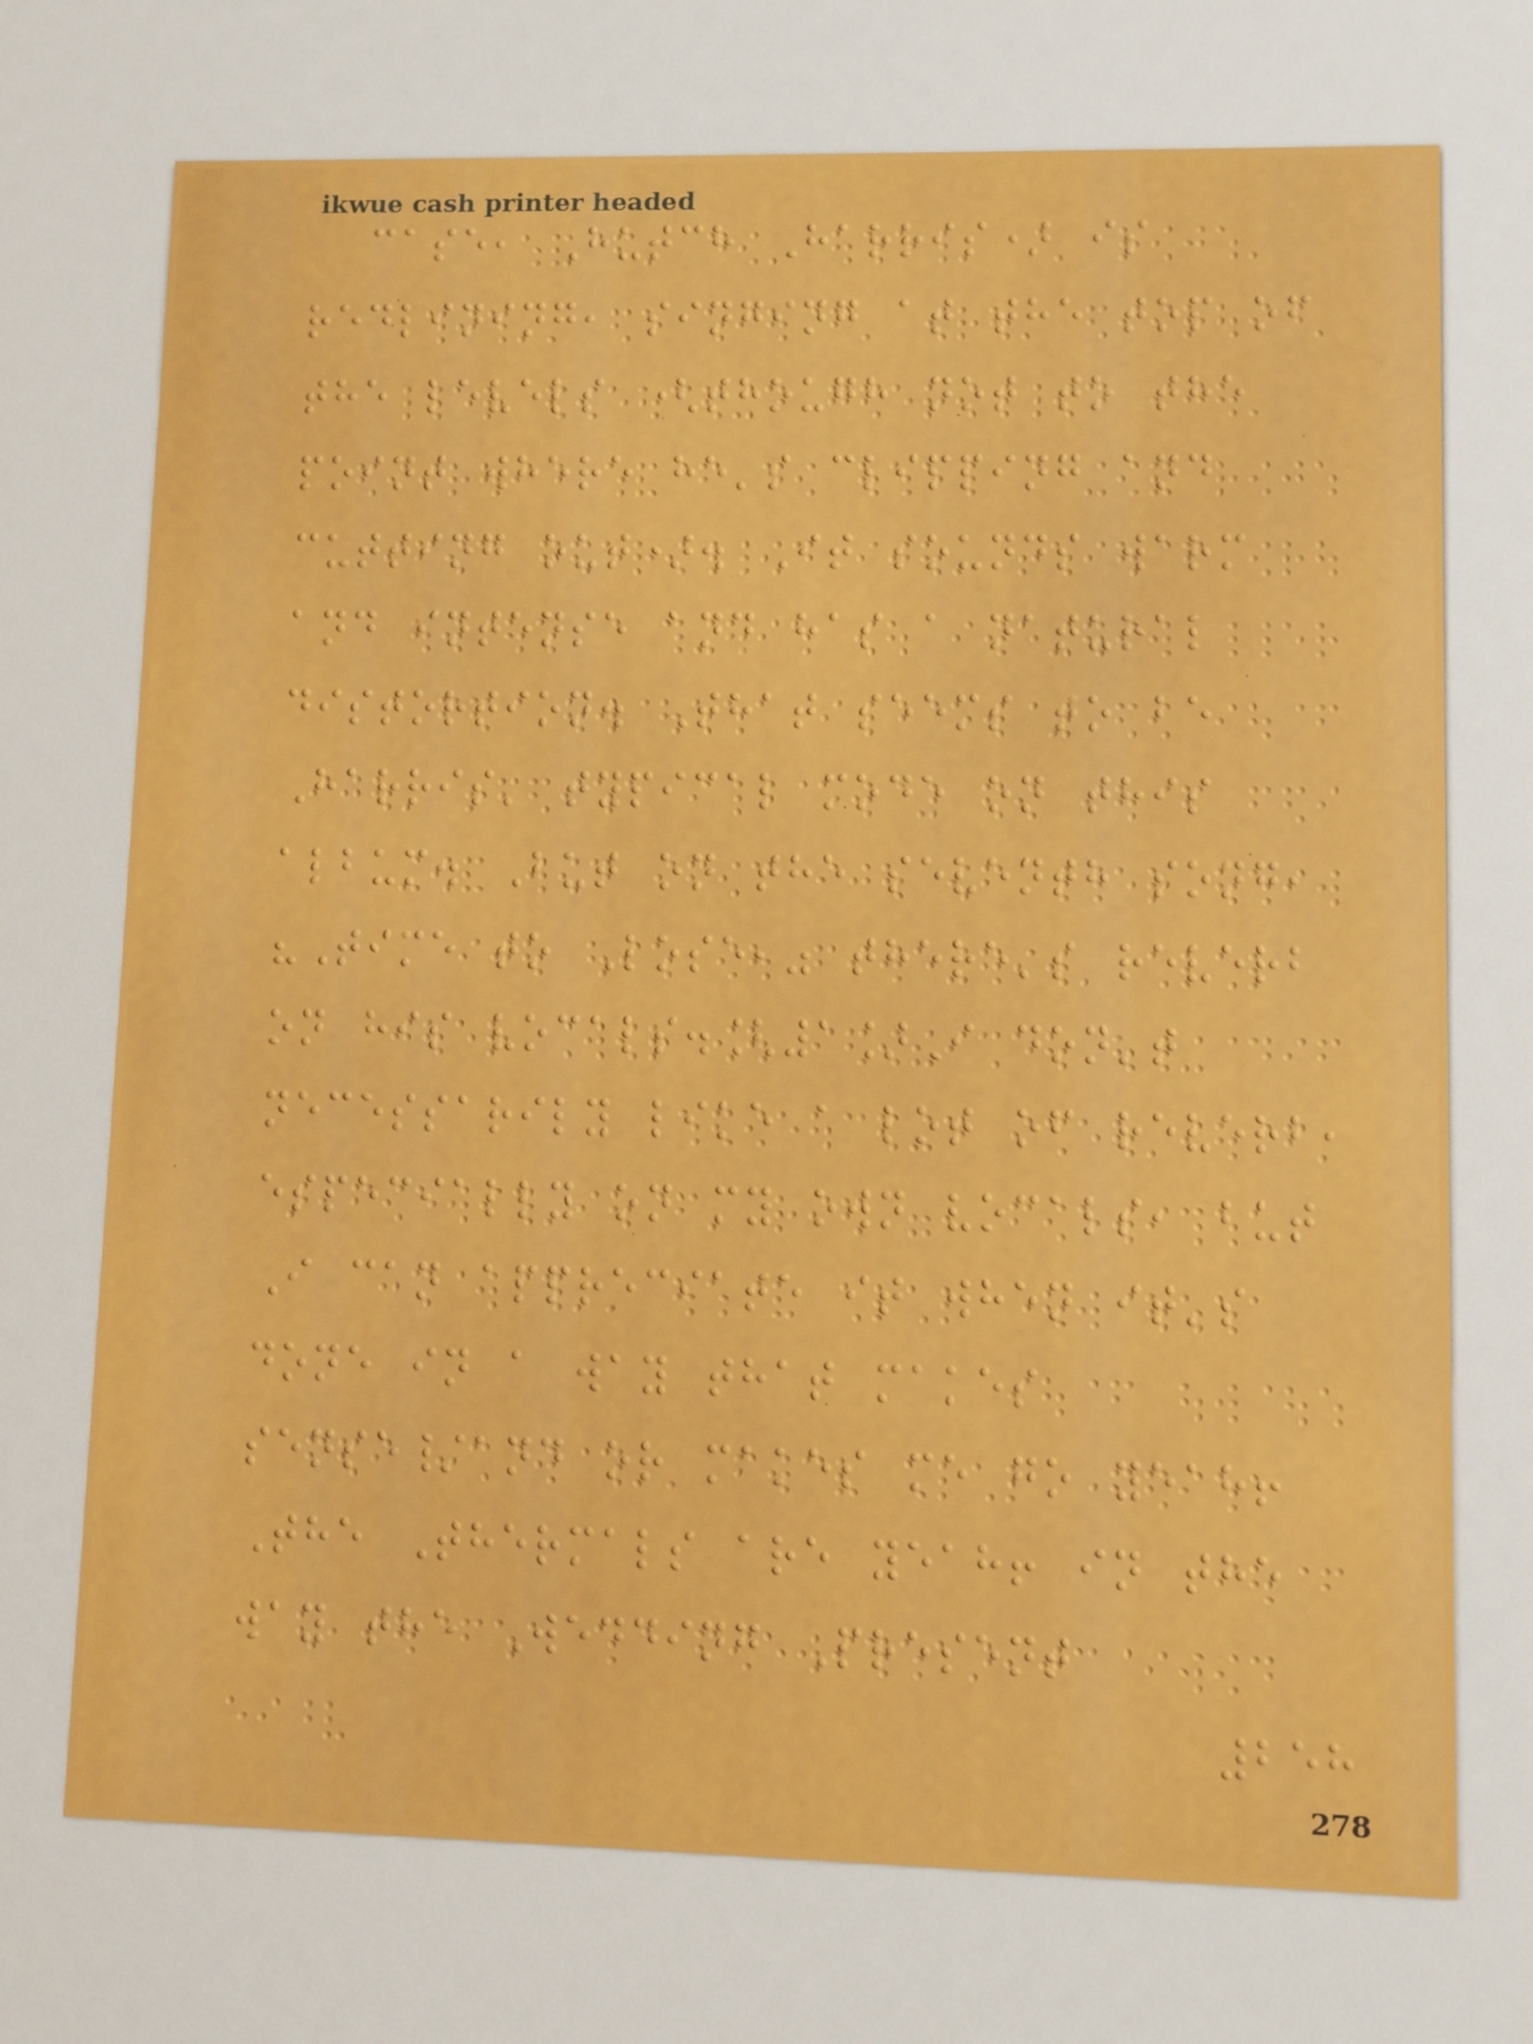case, Hutch Harris) is
redlining, singing at the top of
the levels (though not to the
point where he's clipping and
cutting out). It sounds warm
and intense and has a natural
distortion. That seems to be
Harris' typical mode on this
album. But on the seventh song,
"Time to Lose," there's reverb
on his vocals.[1]I don't
necessarily like a lot of reverb,
especially on my own vocals, but
I can appreciate it when it's
done in a way that makes
sense/and or makes me go yeah!
The Thermals are yeah! in the
way the Wedding Present
258
